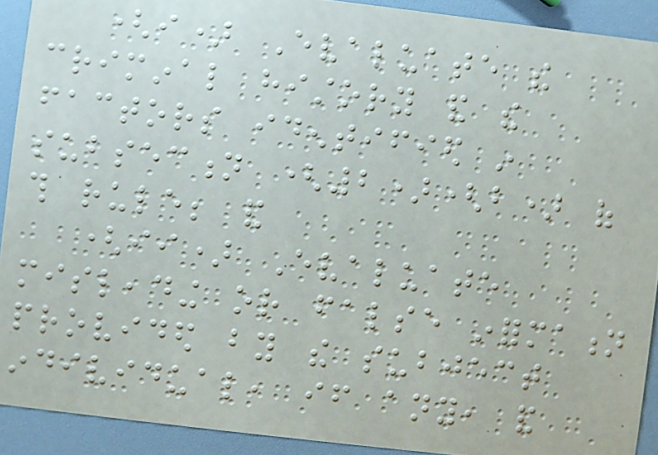(i) Evaluate the
criminal history and the
factors identified in
subsection (2)(b) of
this rule; and
(ii) Evaluate
misleading or false information
provided by the subject
individual, if any, and
